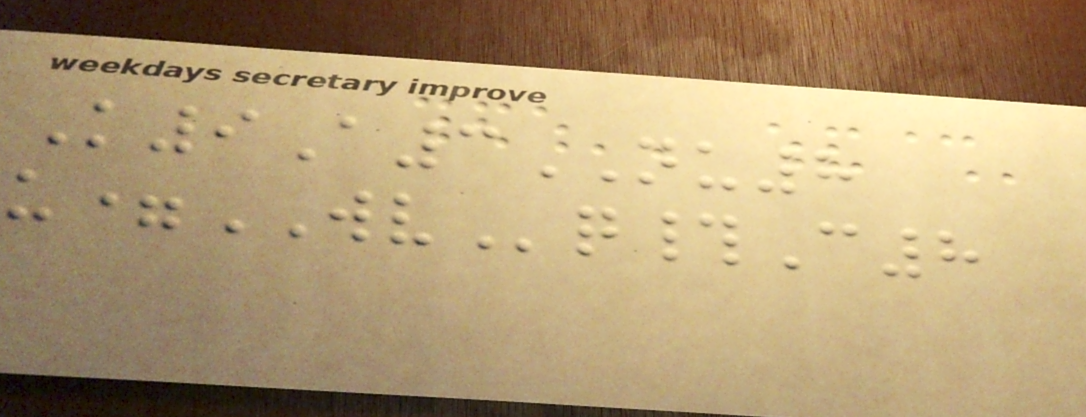K9A3NU8
u=WVq#C8
